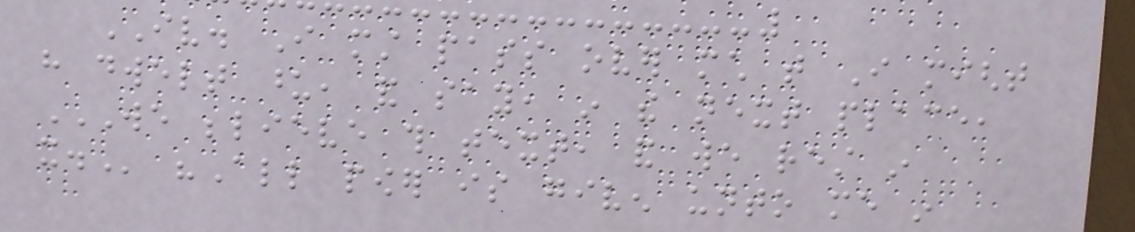IV. I must pass over much that I might
have dwelt upon, and say, in the next place,
WE BELIEVE THIS TEXT, AND WE REST IN
IT. "All power is given unto me in
